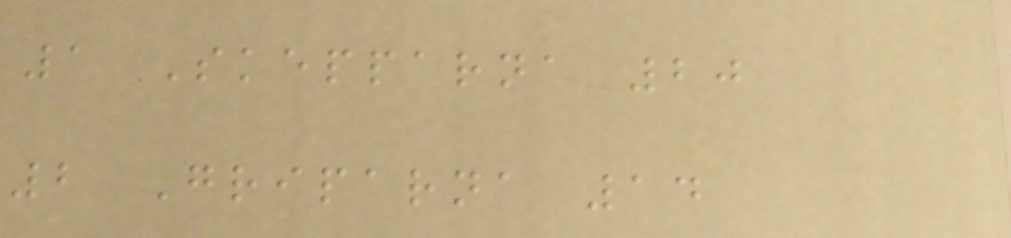1 Skepparna 20
2 Griparna 14
